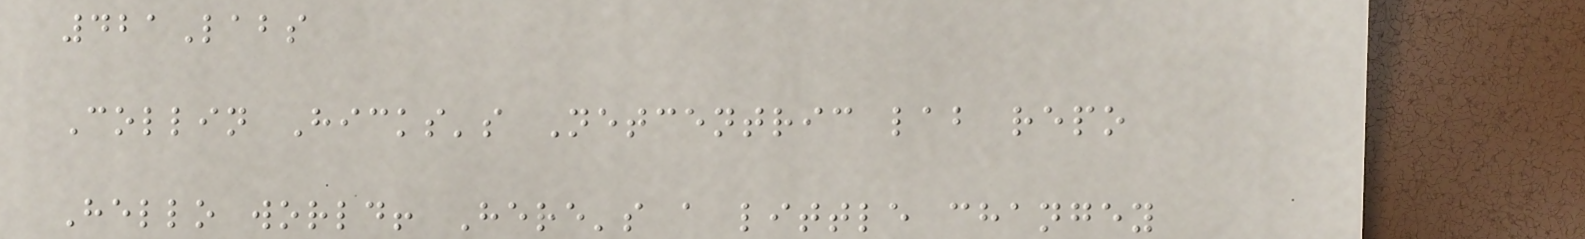421Labs
Collin Hicks's Netcentric lab repo
Hello world! Here's a little changey
